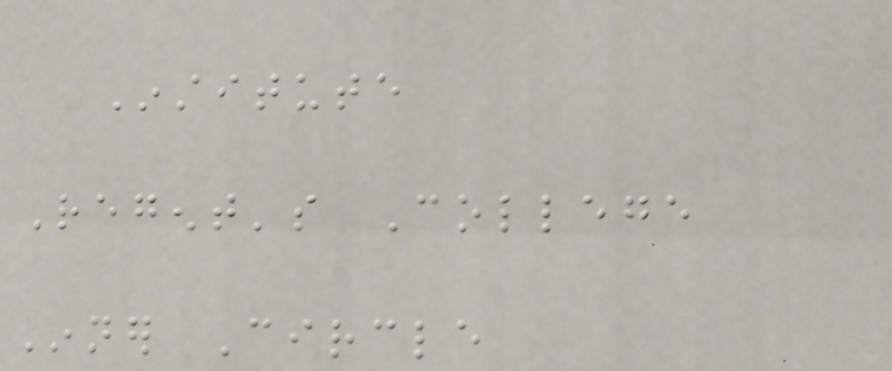Institute
Regent's College
Inner Circle
